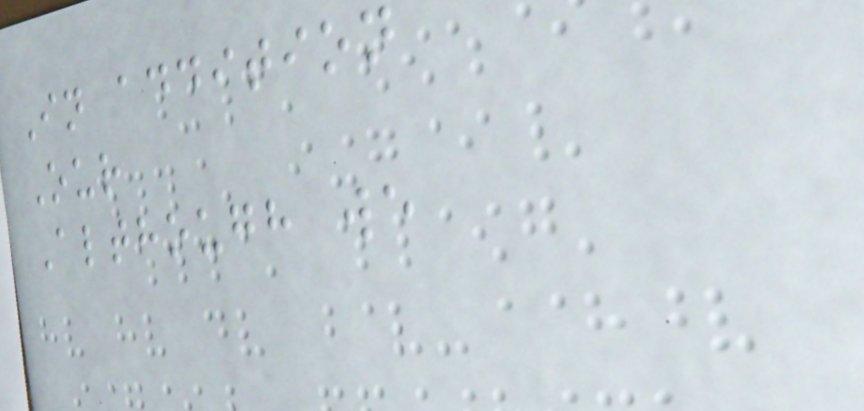In addition
Our
Although we
